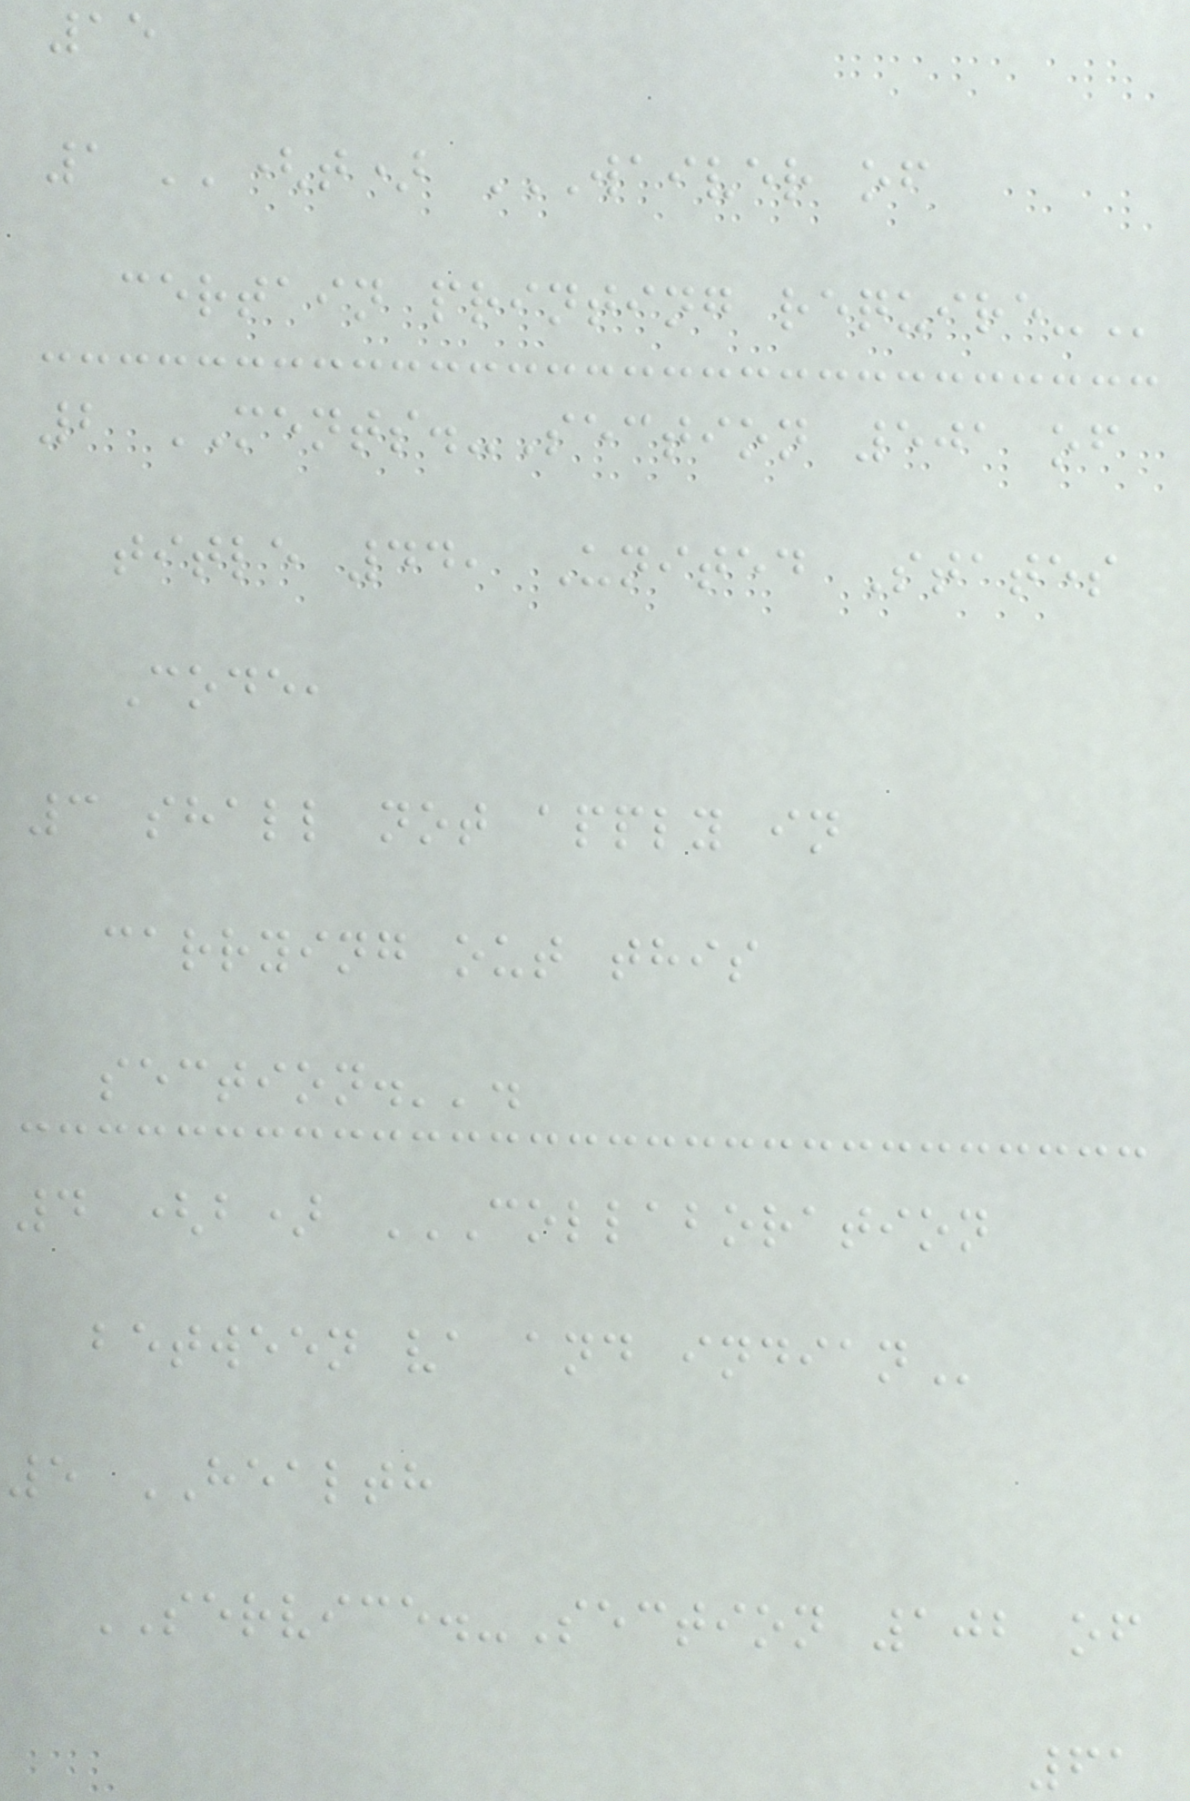15
1 ''(t) WAIVER OF
CERTAIN PRINTING REQUIRE-
2 MENTS.-Section 501 of
title 44, United States
Code,
3 shall not apply in
carrying out this
section.''.
4 (b) COLLABORATION
BETWEEN VA AND INDIAN
5 HEALTH
SERVICE.-Section 102 of
61
